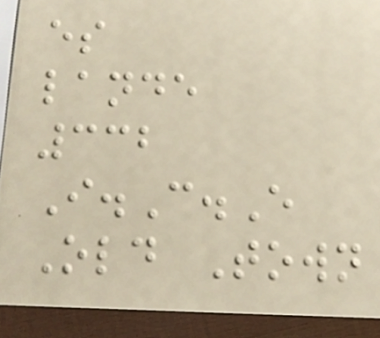es
lande
332
I.C.E
Old Town
